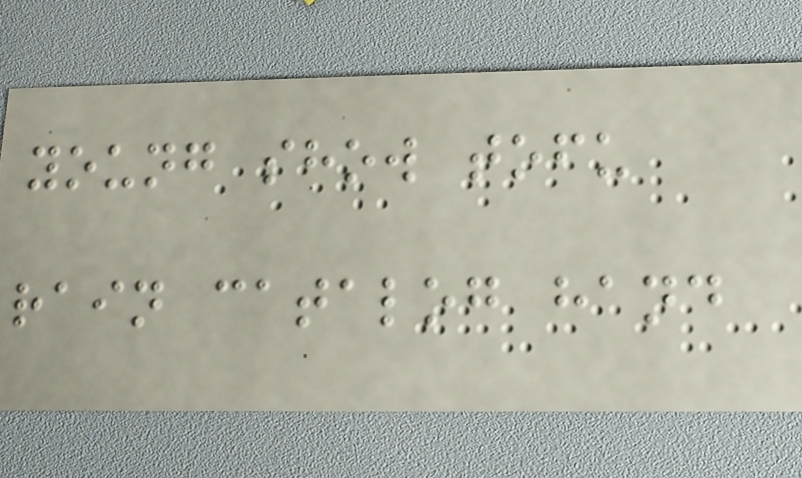young show tofu
rain catalog hand
